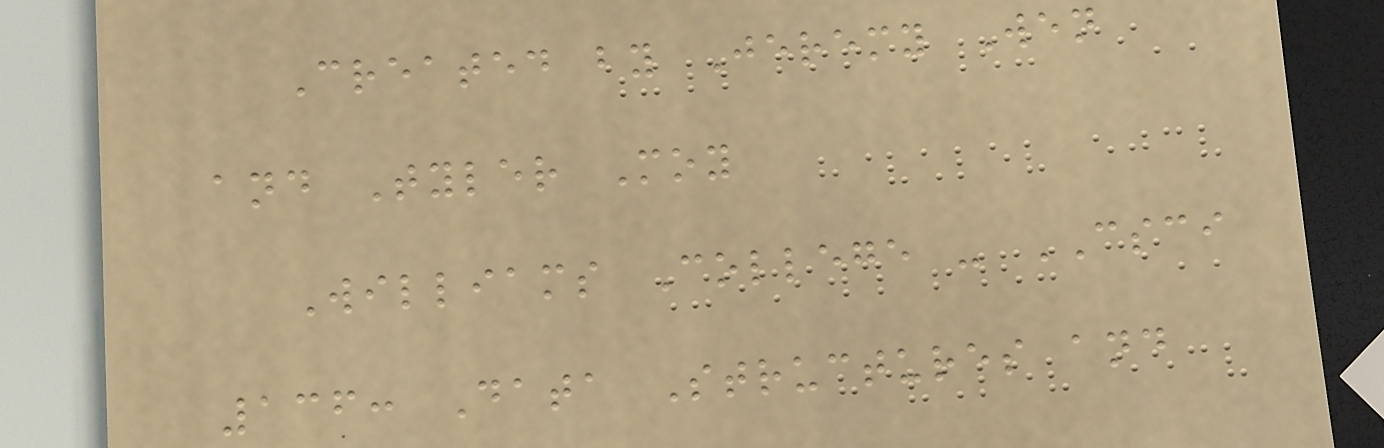Created by Jeremy Wen
and Tyler Moy
Williams College - CSCI
136: Data Structures and
